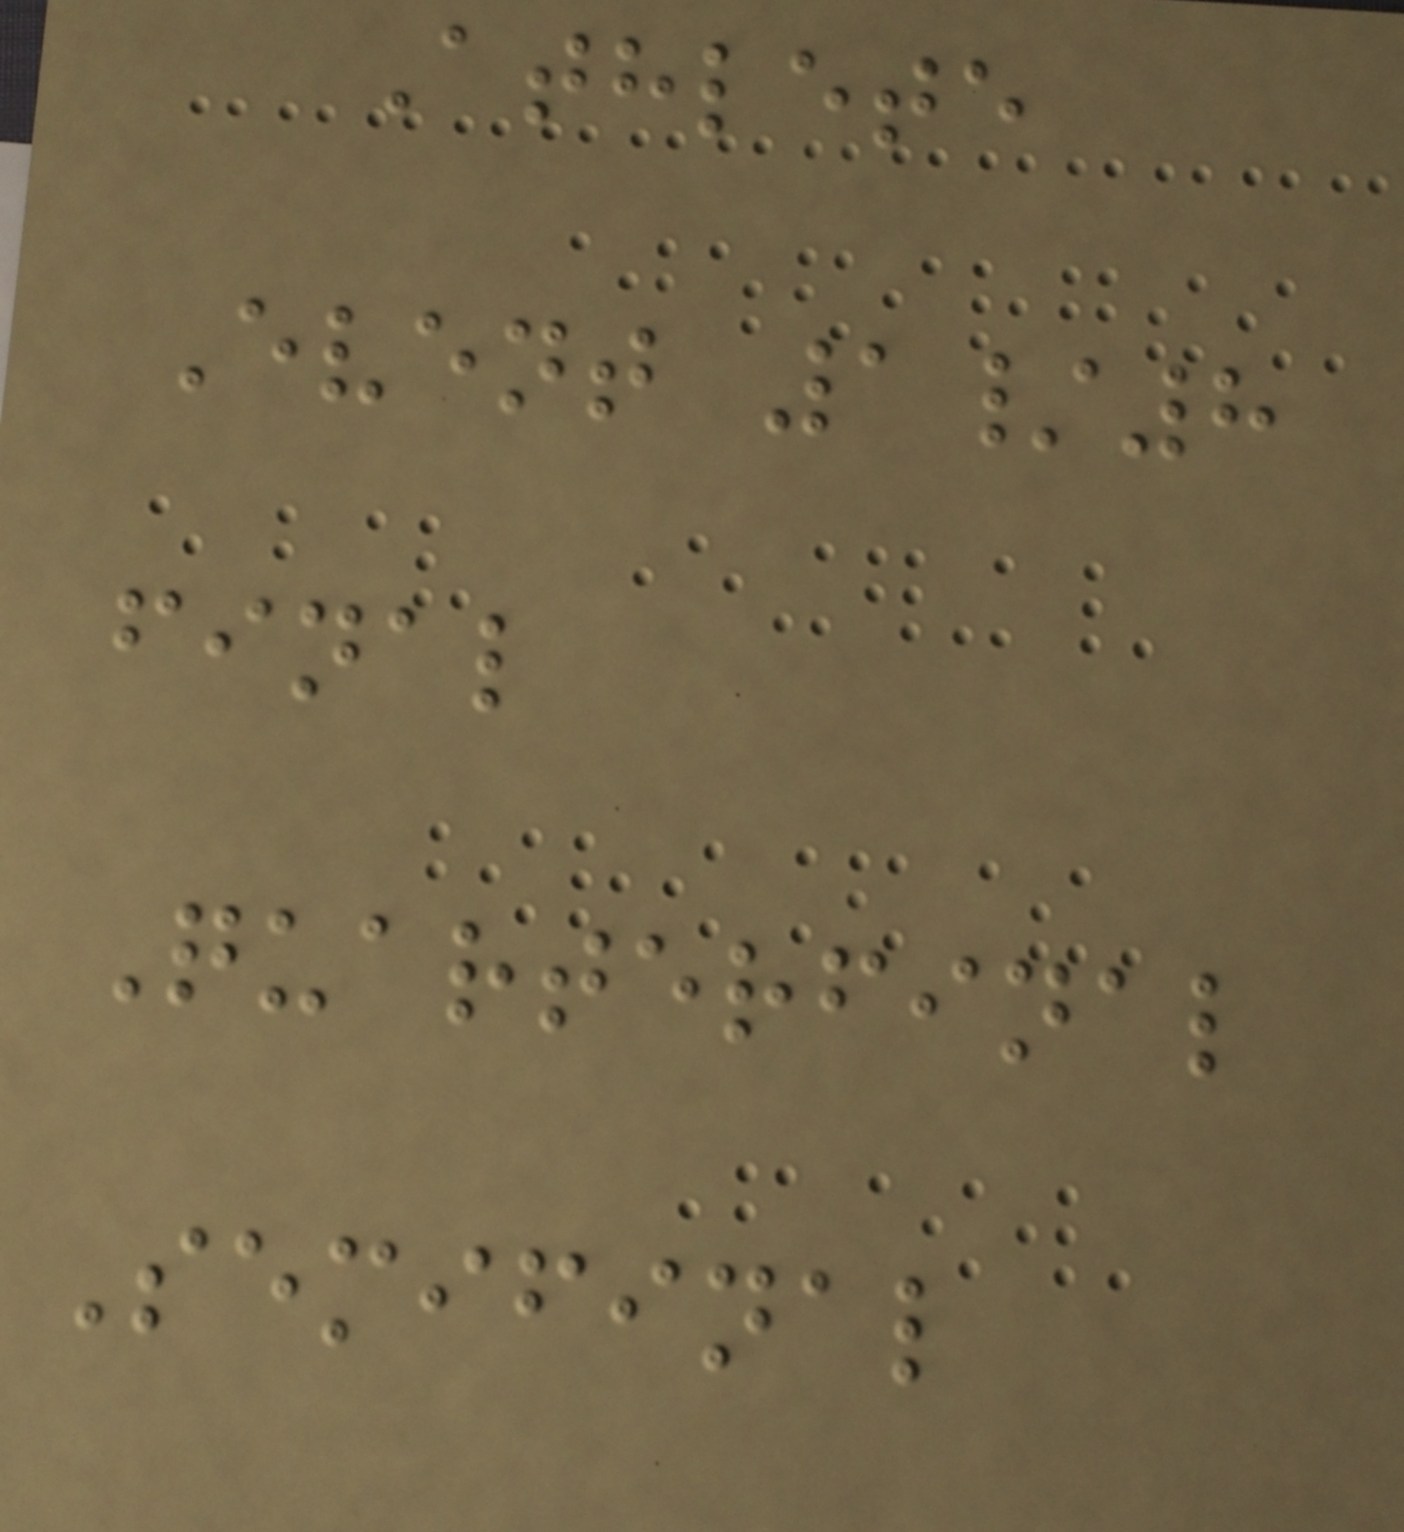Athlete
Event 1/8
final
Quarterfinal
Semifinal
